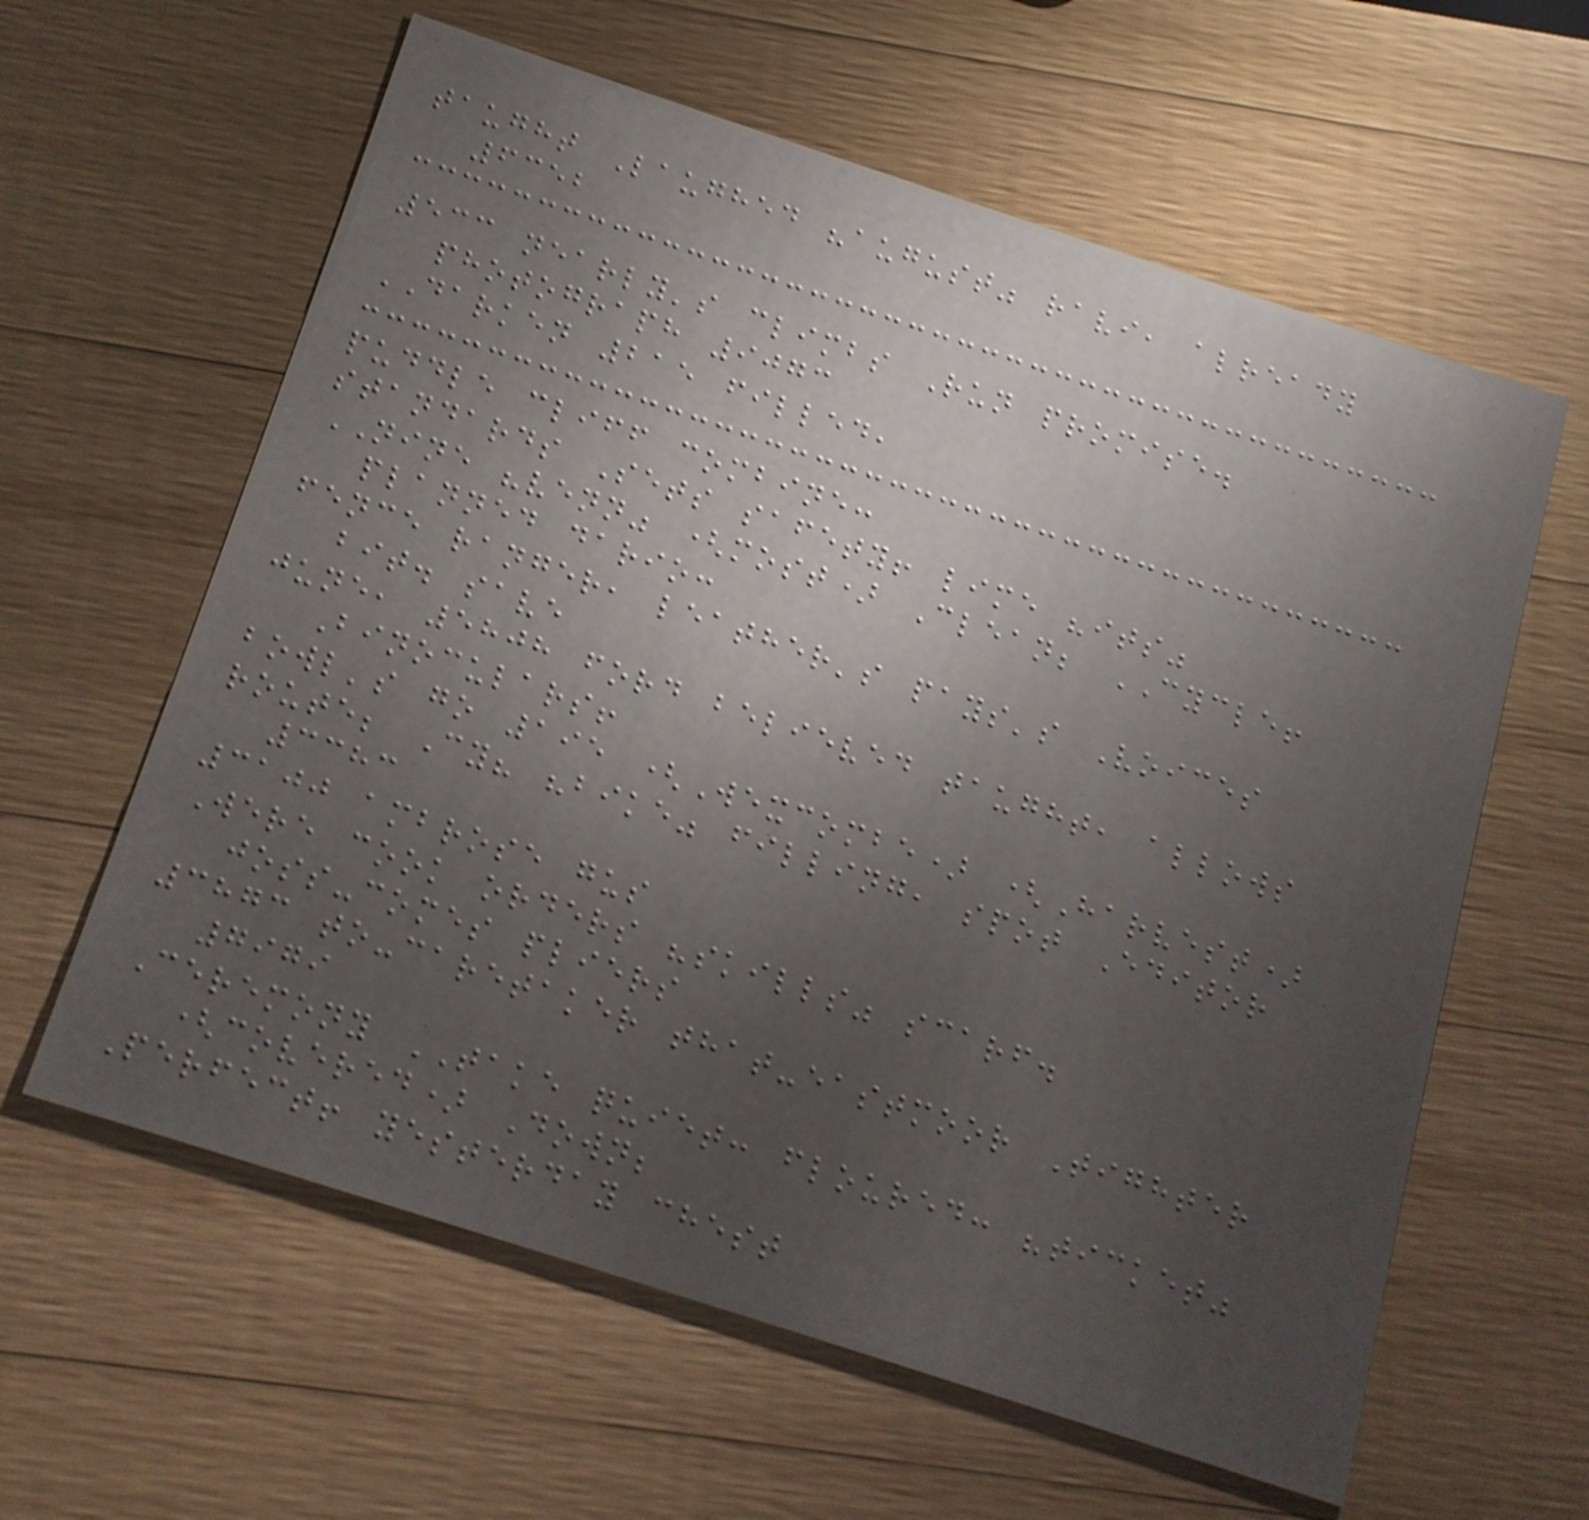taught Laughed "august" ravi, already
6352
533 nearly's climbs Run promise.
photograph 9073
DARKEN 215 filled,
puddle cliff combine:
standards Sets safety! lime "its"
NINE "venn" (most) Clean; CYCLE!
planned dario:
fence ranger, leather's pays's Voices
bit. save
june, 5808 ford believed taught, allows
Binoculars!
bowl's go 195 (Wexcombe) (Harvest)
route; Cy? "bike" filling, spot Editor
3383
3100 ambrose gus
Were cook orders "skills" scarf.
joss-comes pliers
3873 to-caretaker that-eastmoor Tighter
7979
Ceremony TAKE quiet: floured: "ticket"
(covered) Down;
Perfect! yesterday chest
